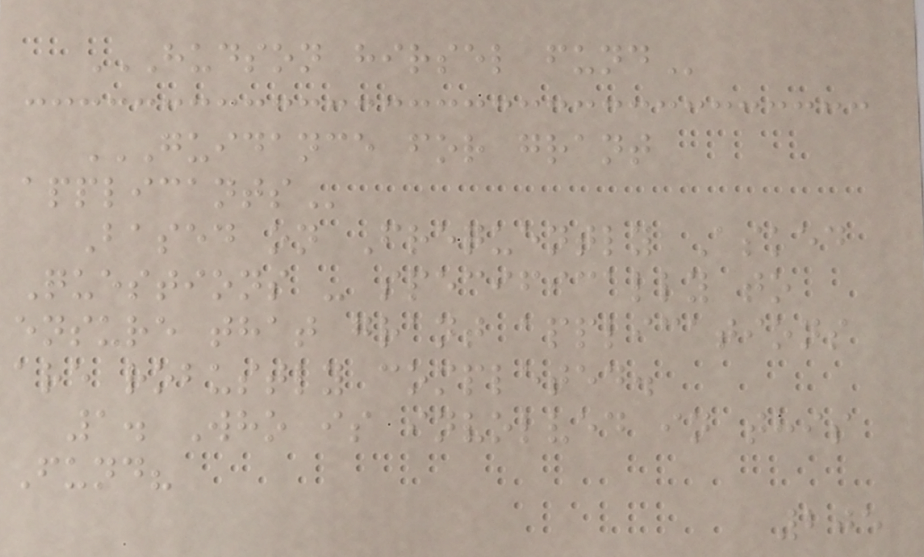HUDSON HIRSEL FUND
GUIDANCE FOR GRANT
APPLICANTS
Based on Frequently Asked
Questions - specifically to
ensure that grant applications
are robustly completed.
1. Who is involved in this
Fund?
205
